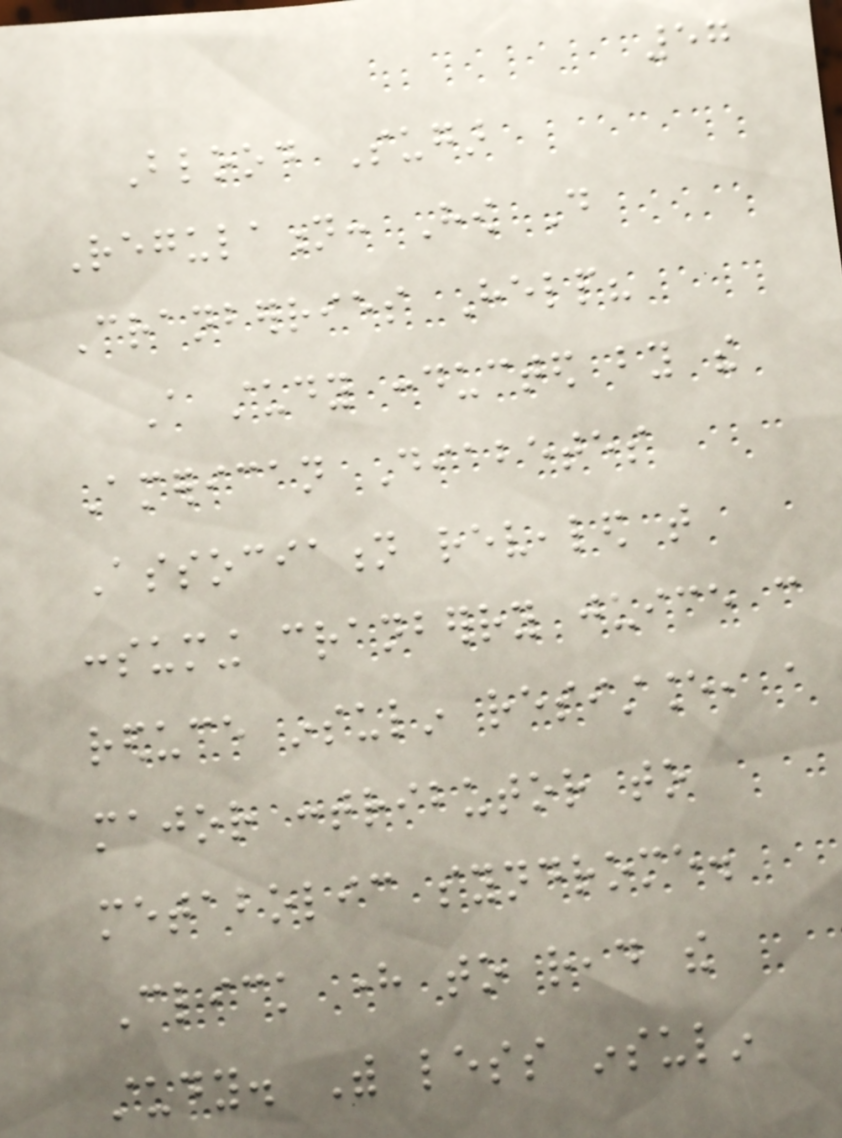57
Blood Sugar
Regulation: How Do
Cranberries Help?
A study conducted by the
American Diabetes
Association revealed that
consuming cranberry juice can
reduce insulin resistance, a
major contributor to
metabolic syndrome.
Click here to read the
study. With less insulin
